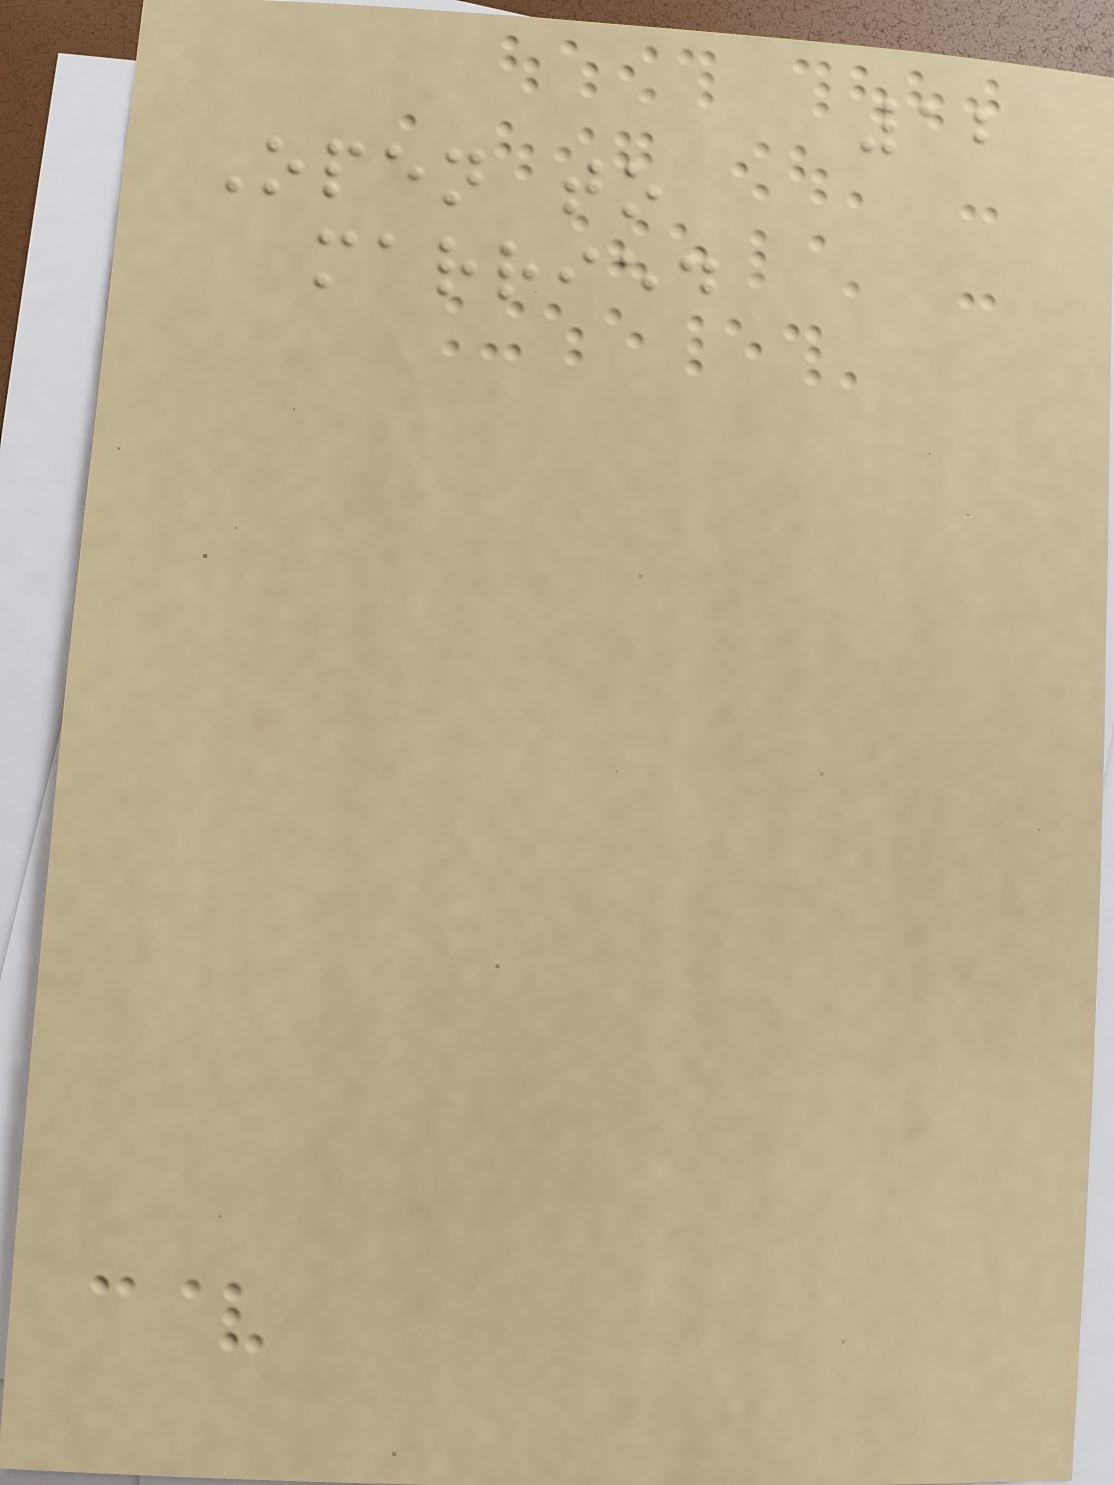12
Open to
married
